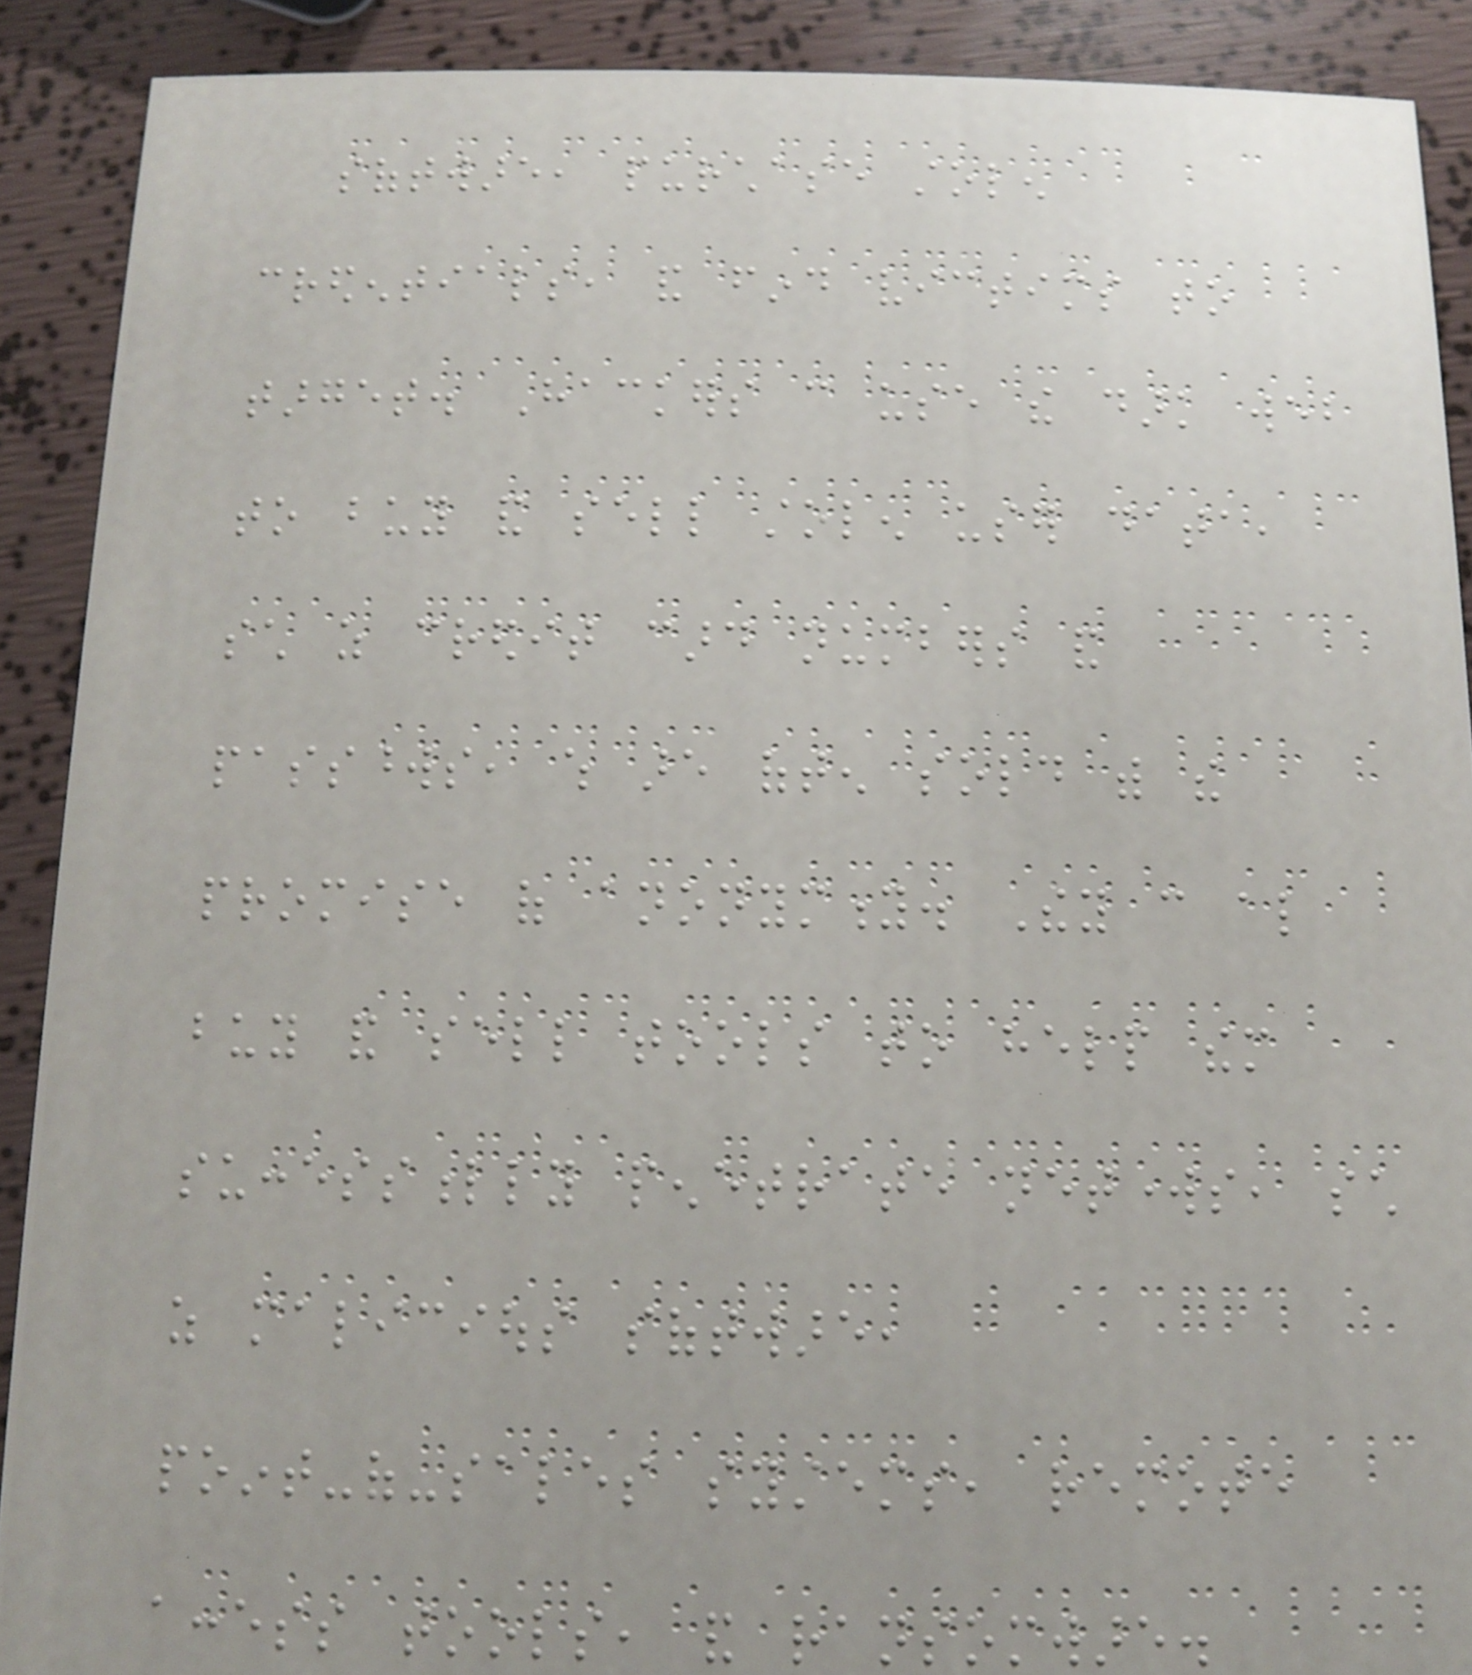software, purchase stolen
credentials, and find victims to
target. Hackers can use the dark web
to buy and sell stolen user data,
such as credit card numbers and
passwords, which are often sold with the
promise of anonymity. They can also
buy and sell tools to help them
successfully penetrate networks, such
as malicious software,
point-of-sales systems, remote
access tools, and ransomware.
